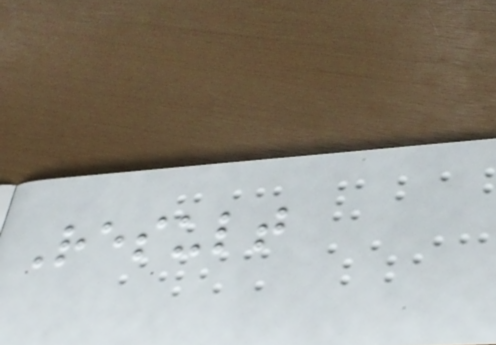Result
